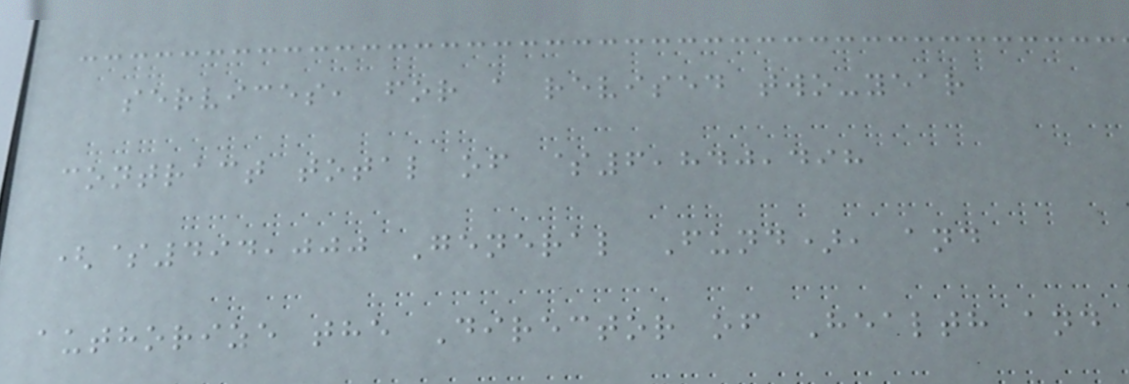services, for a revised two-year
contract total of $6,840,498
($494,000 General Fund), and
authorize the Director of Health and
